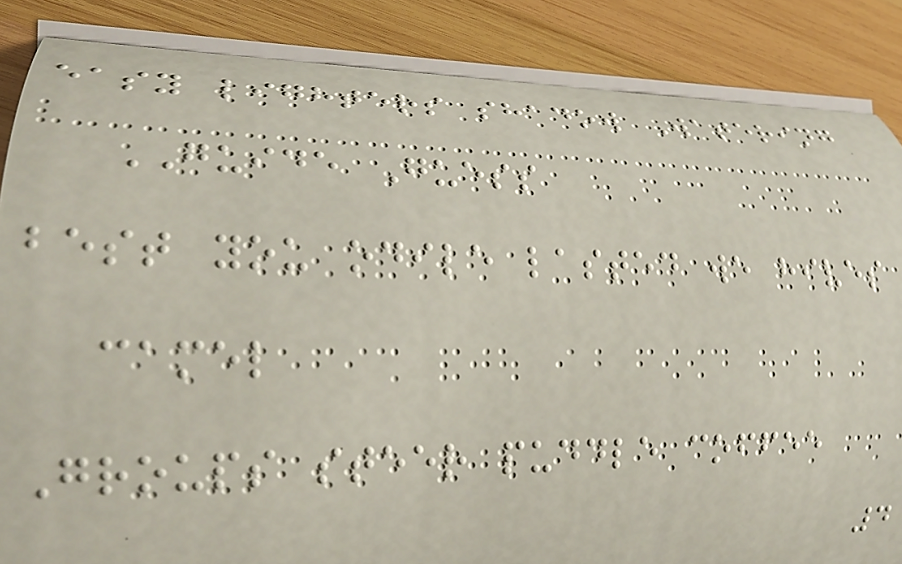easy lighters shadow Watering
GUIDE Guess
best you odile lasted we hives
camel
Groups steer puddle coffee
4
